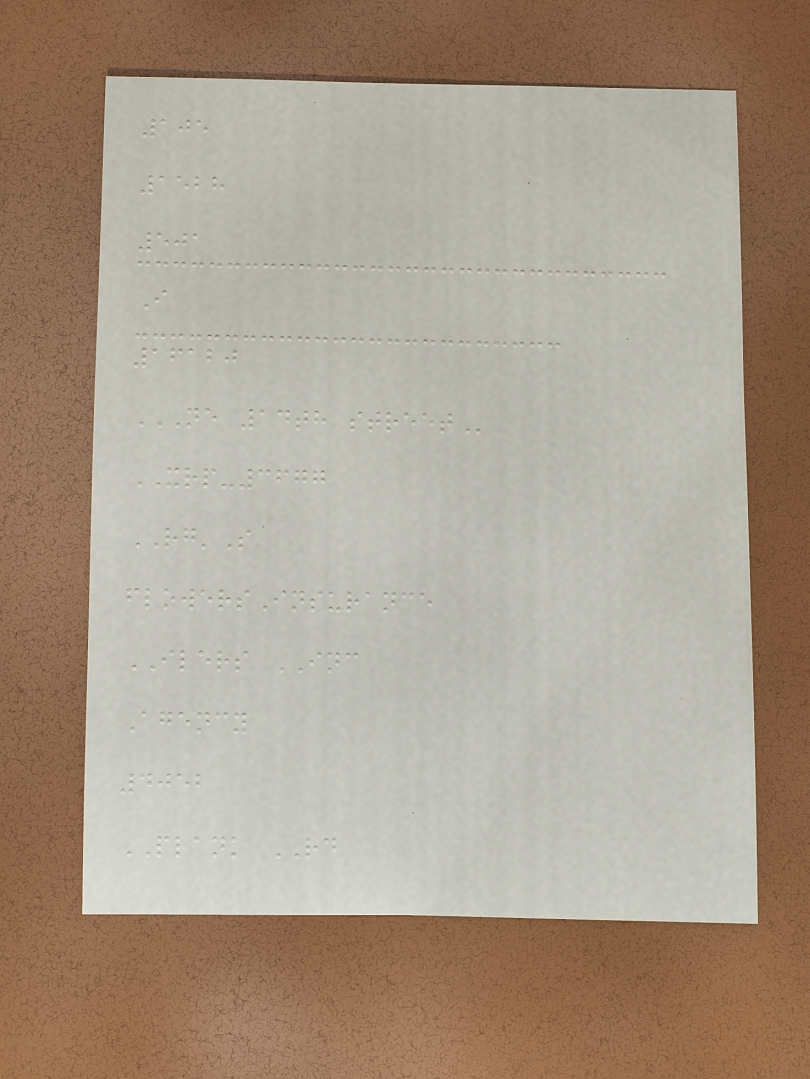105
1528
501
I
16120
NE 14TH STREET
XRP-3677
RG'S
flowersInsurance
ILERS INC
Agency
4052
PLANK RD
